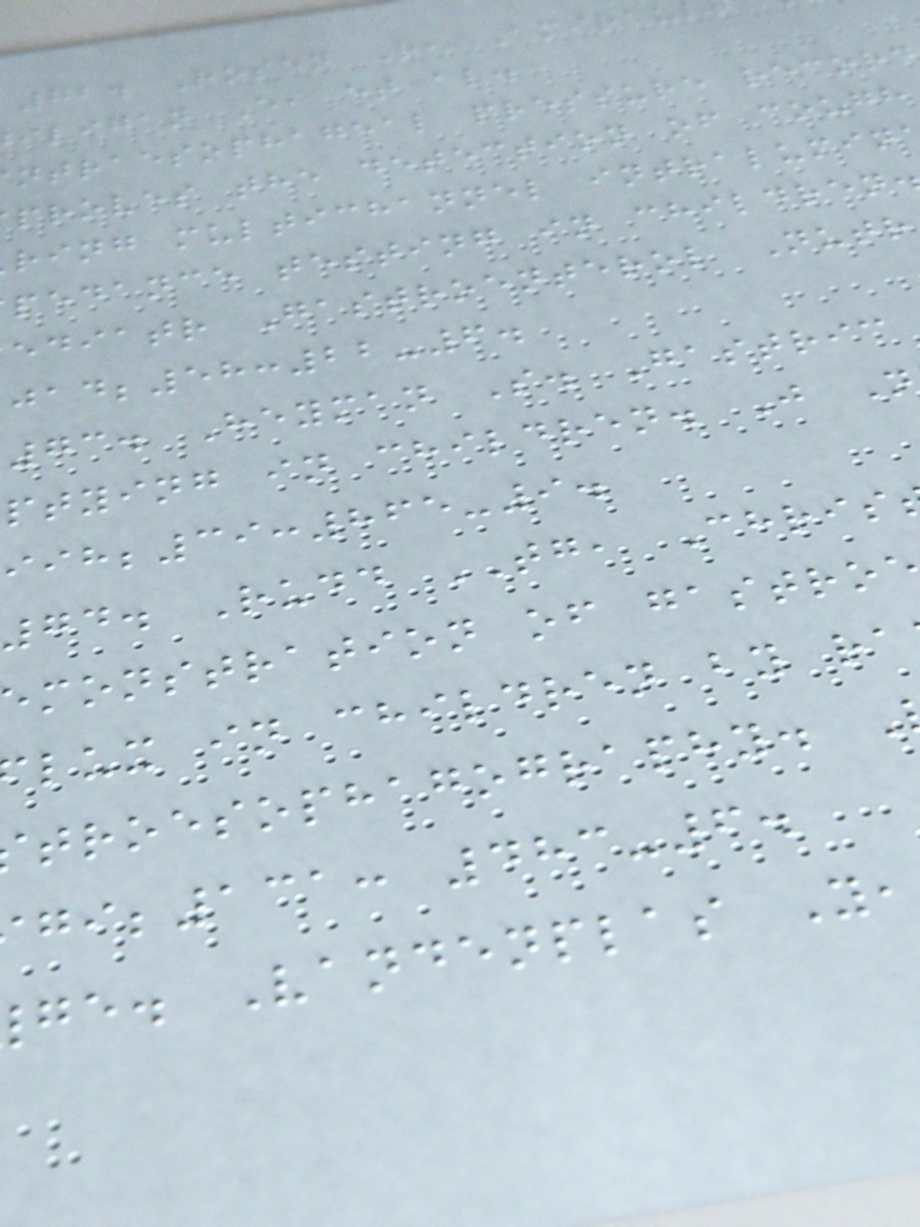72. Rosen R, Amirau
iligan E, et al.
ntraesophageal pressure record
proves the detection of cough
ring multichannel intralumin
pedance testing in children
ediatr Gastroenterol Nutr
;58:22-6.
73. Heyman S. Gastric
ptying in children. J N
;39:865-9.
74. Rudd TG, Chris
monstration of gastro
lux in children by ra
troesophagography.
;131: 483-6.
ge. Vandenplas Y,
